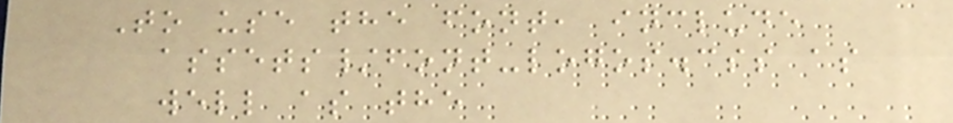To use the font, include
assets/font-logos.css as
well as the
